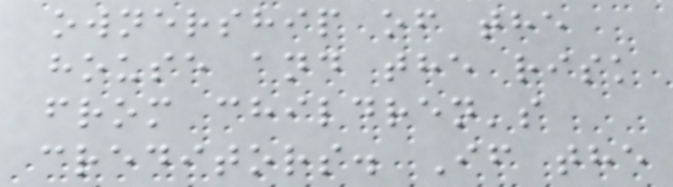ownership of the
house and the risk
from children's
creditors. If the
